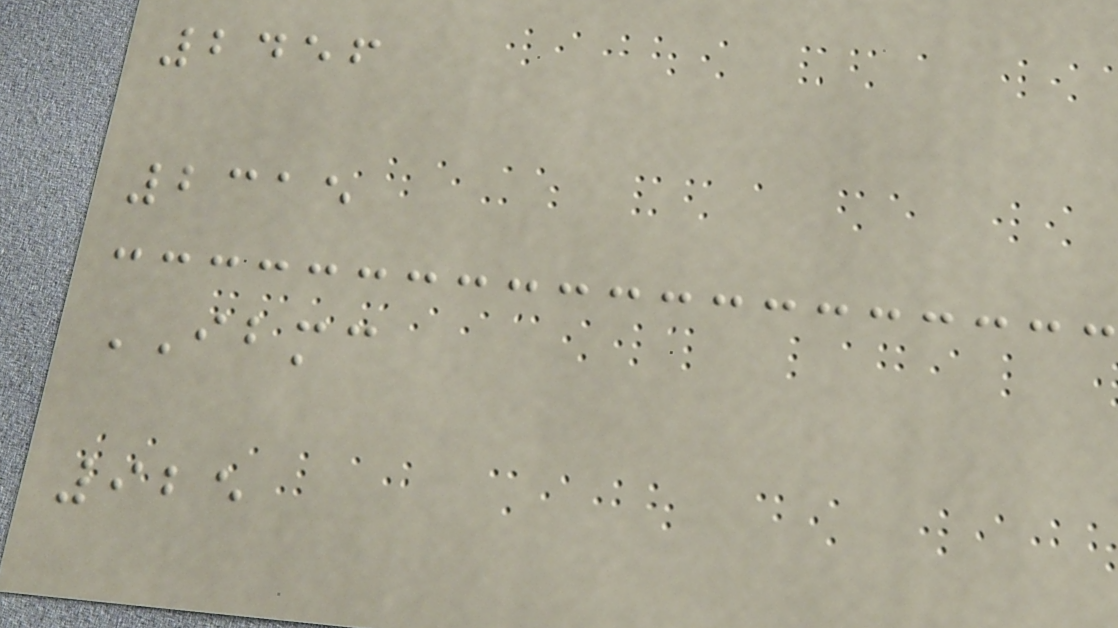2456
2315
IBMC
925
